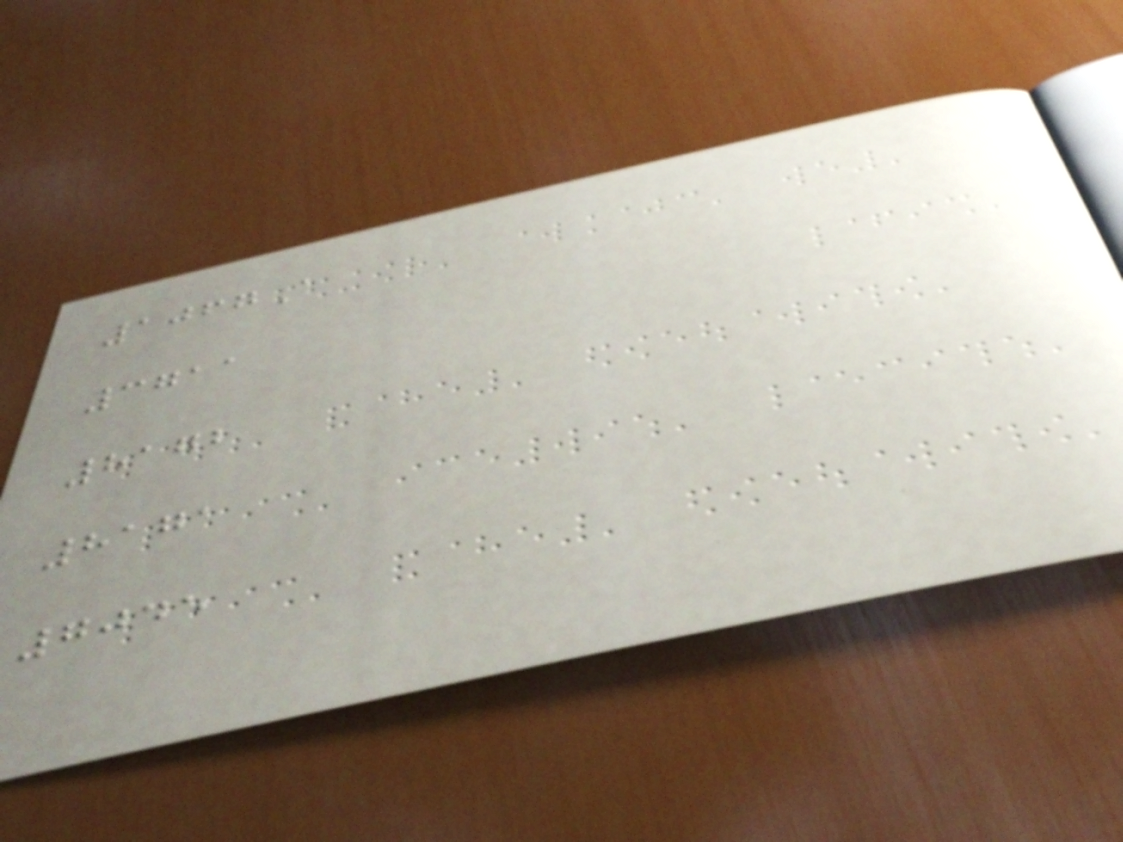1067A
3711
8172
8171
7045
